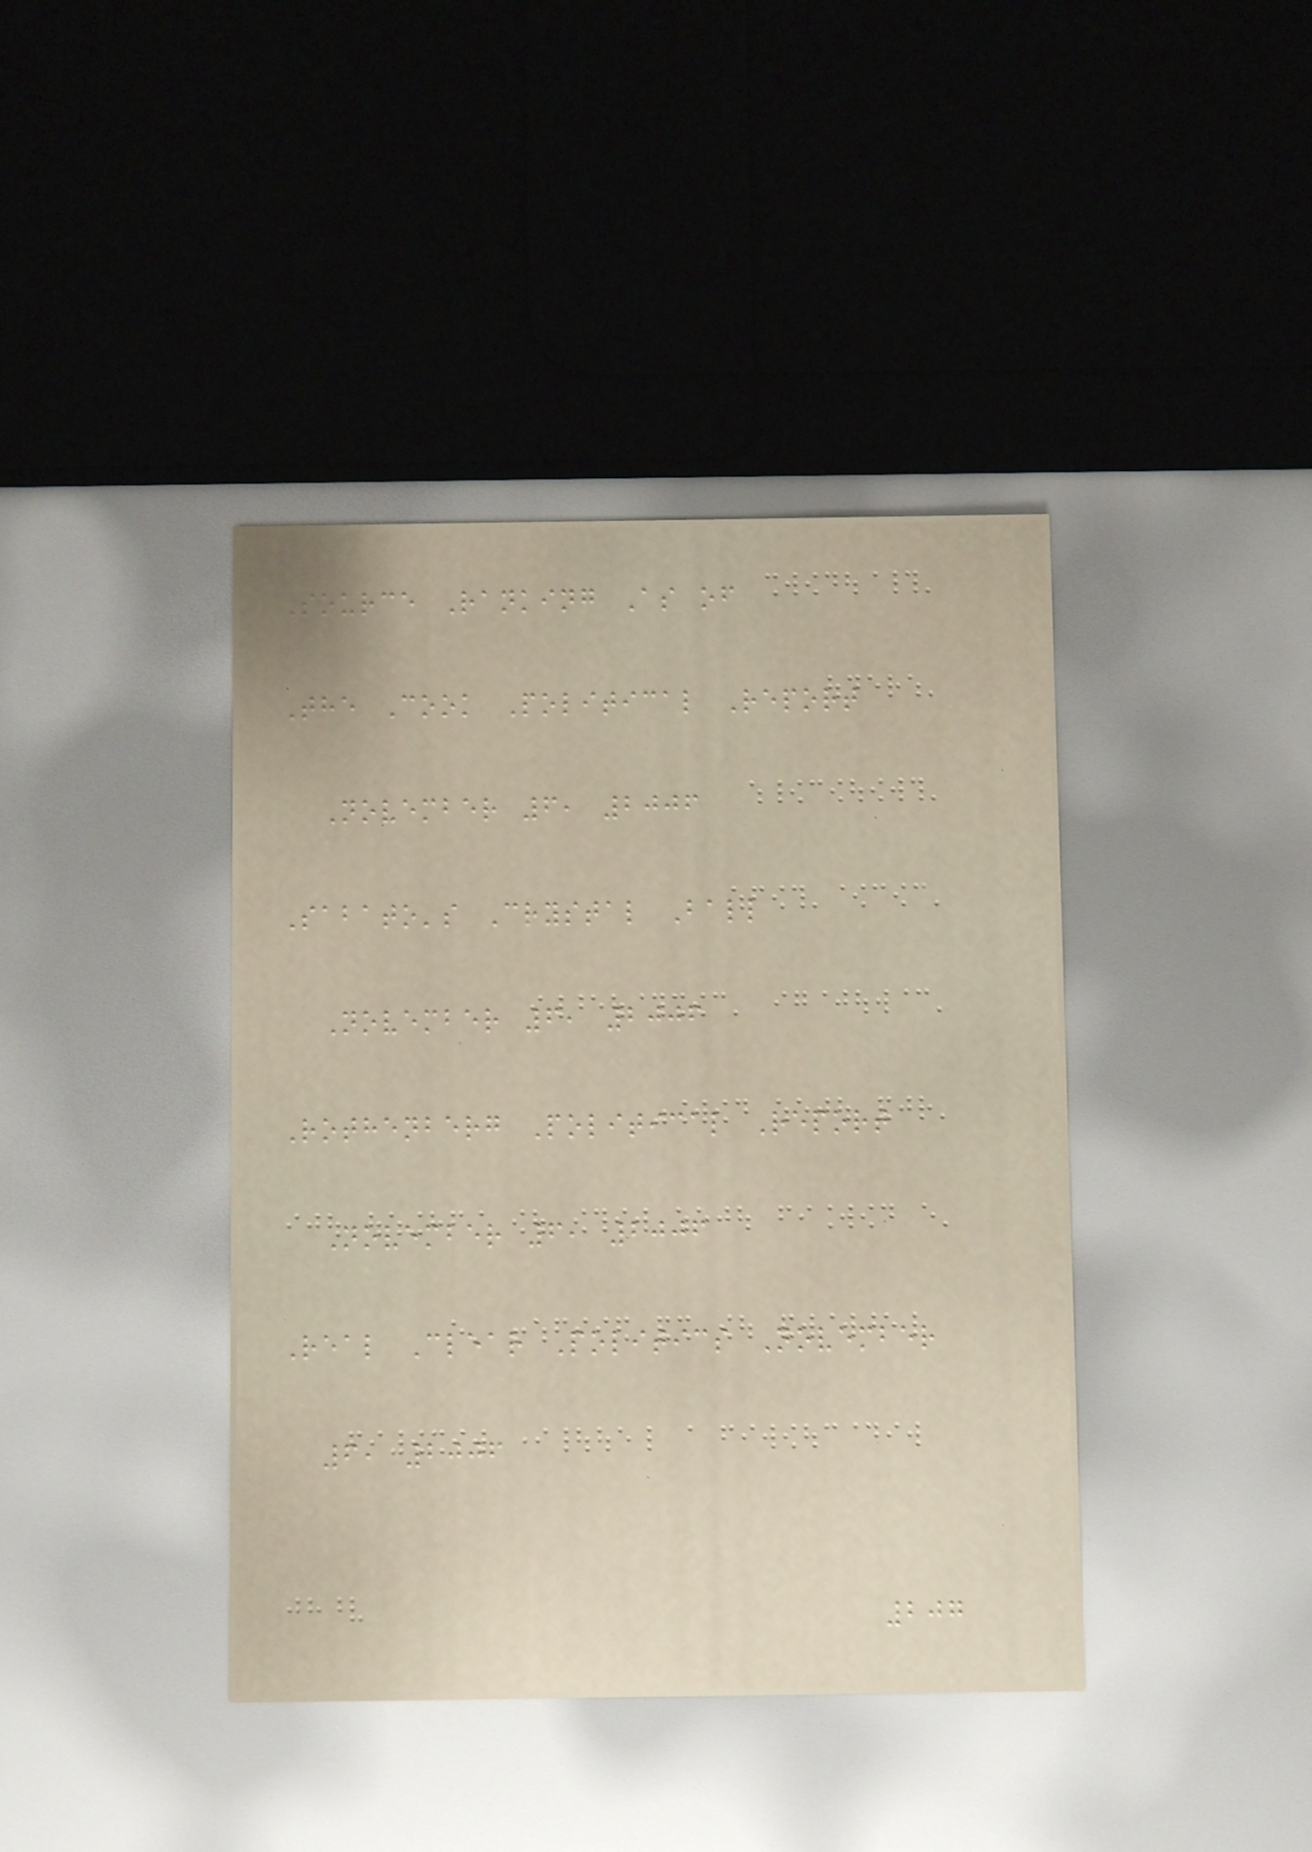Source Ranking As of
The Cook Political Report
November 6, 2006
Sabato's Crystal Ball
November 6, 2006
Rothenberg Political Report
November 6, 2006
Real Clear Politics November
6, 2006
207
